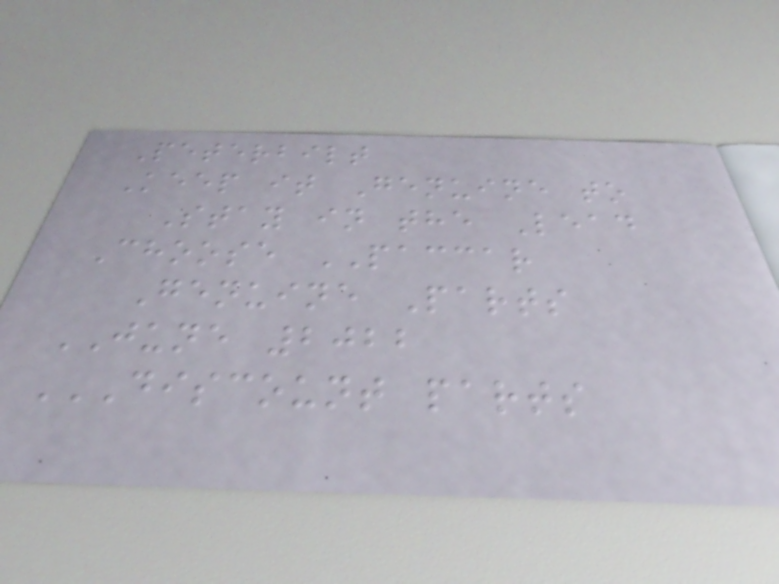Peterbilt
Keep it Genuine to
Stay in the Lead
Choose PACCAR
Genuine Parts
JUNE 2022
DISCOUNT PARTS
